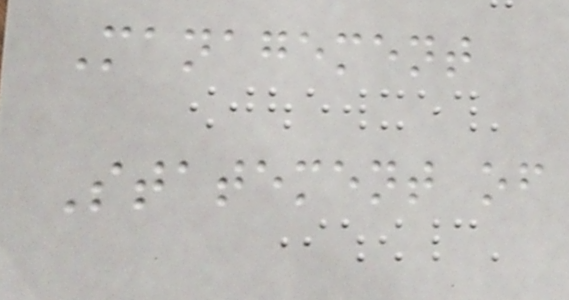Management
Statement of
